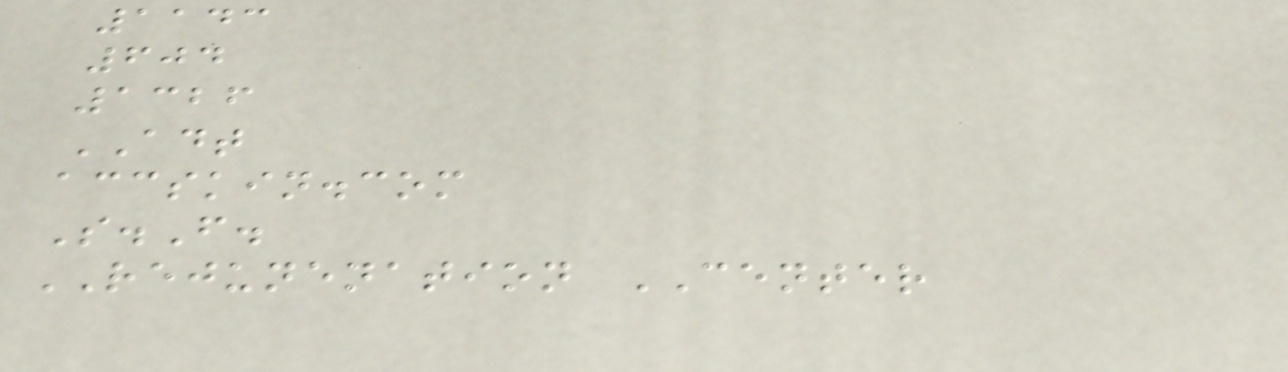1143
604
1326
ADT
accskin.com
S.F.
REJUNENATION CENTER
